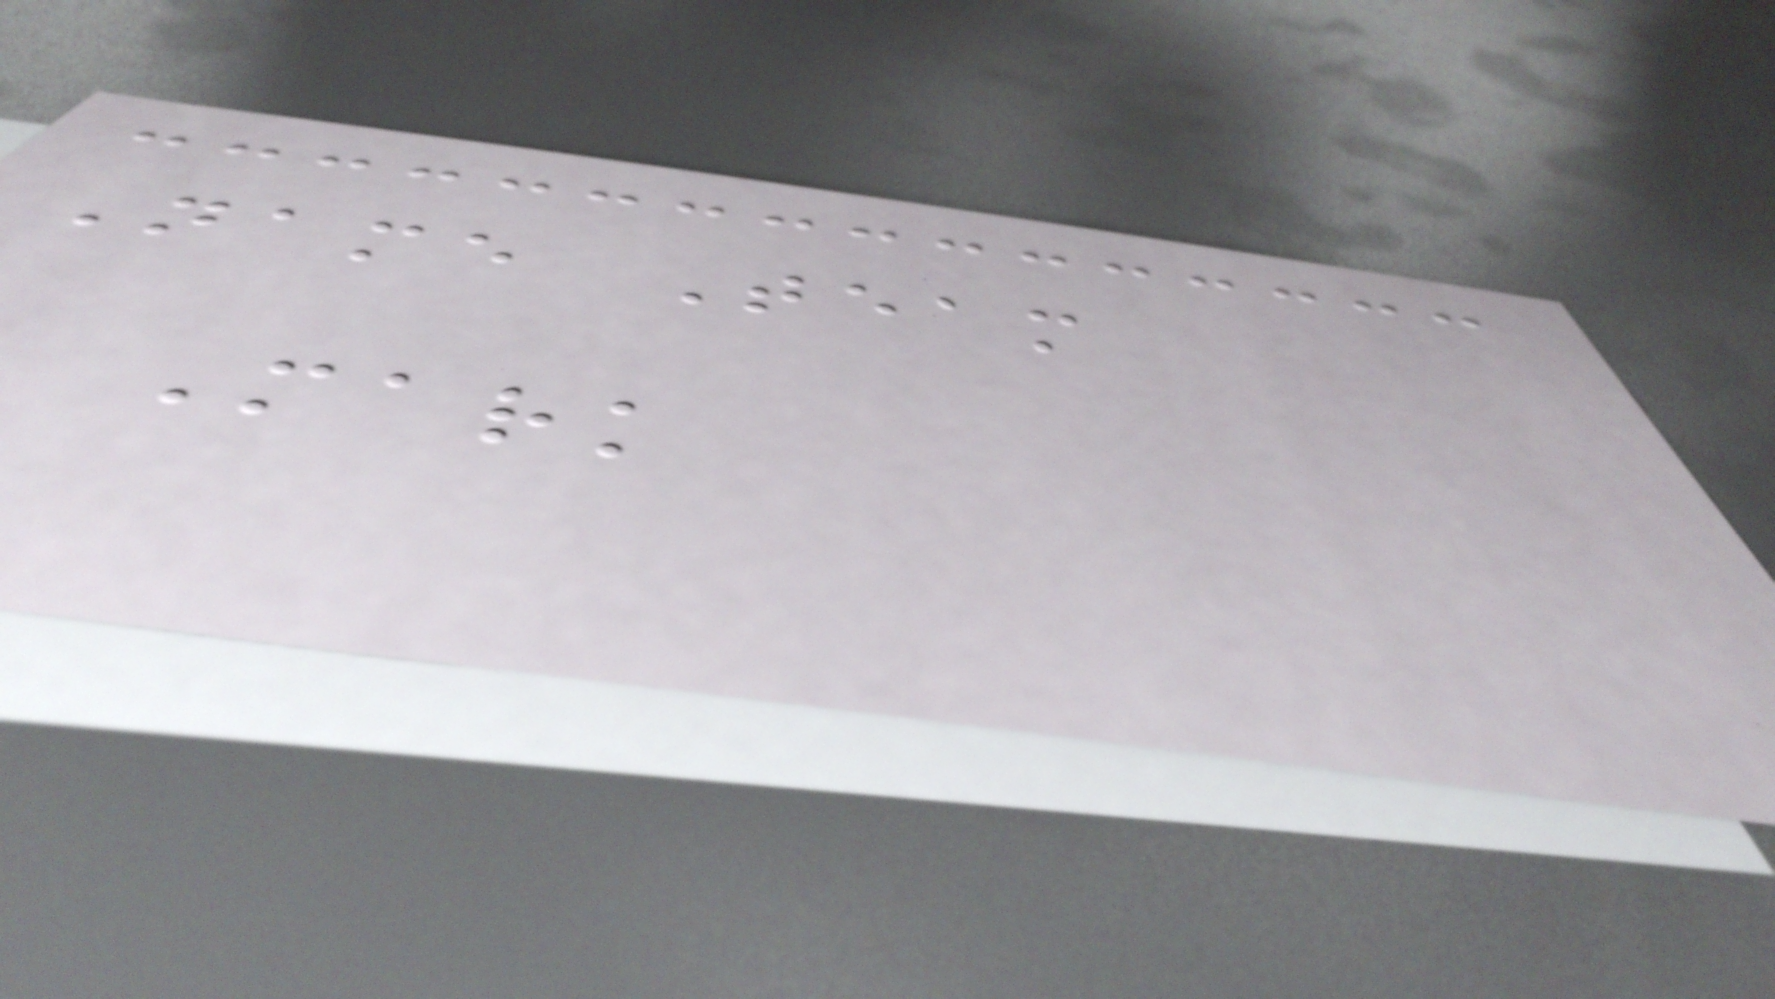Name Team
Mark
